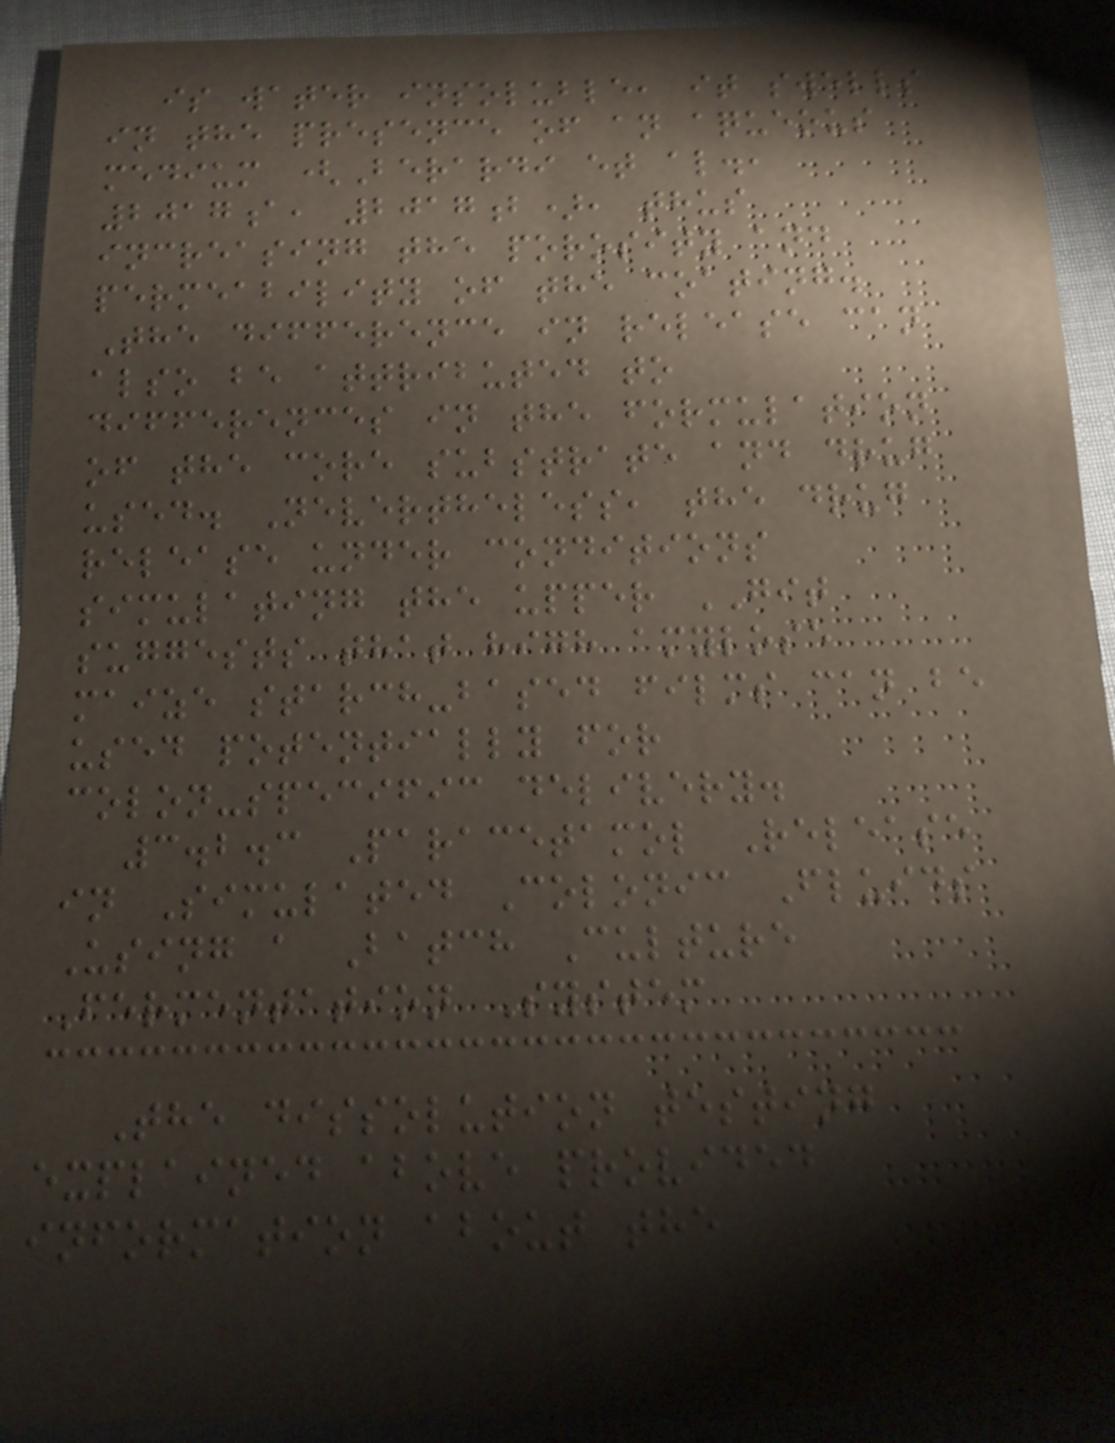is water insoluble, it swells
in the presence of an aqueous
medium (Berardi et al.,
2017a, 2017b), thus
increasing the porosity and
permeability of the coating.
The difference in release can
also be attributed to
differences in the formulation
of the core substrate and drug
used. Nevertheless, the drug
release under conditions
simulating the upper GIT
suggests that high amylose
maize starch-based films can be
used potentially for
colon-specific delivery.
3.2.3 Paracetamol Release
in Simulated Colonic Fluids
Using a Batch Culture
Fermentation System
The dissolution testing
explained above provided
information about the
